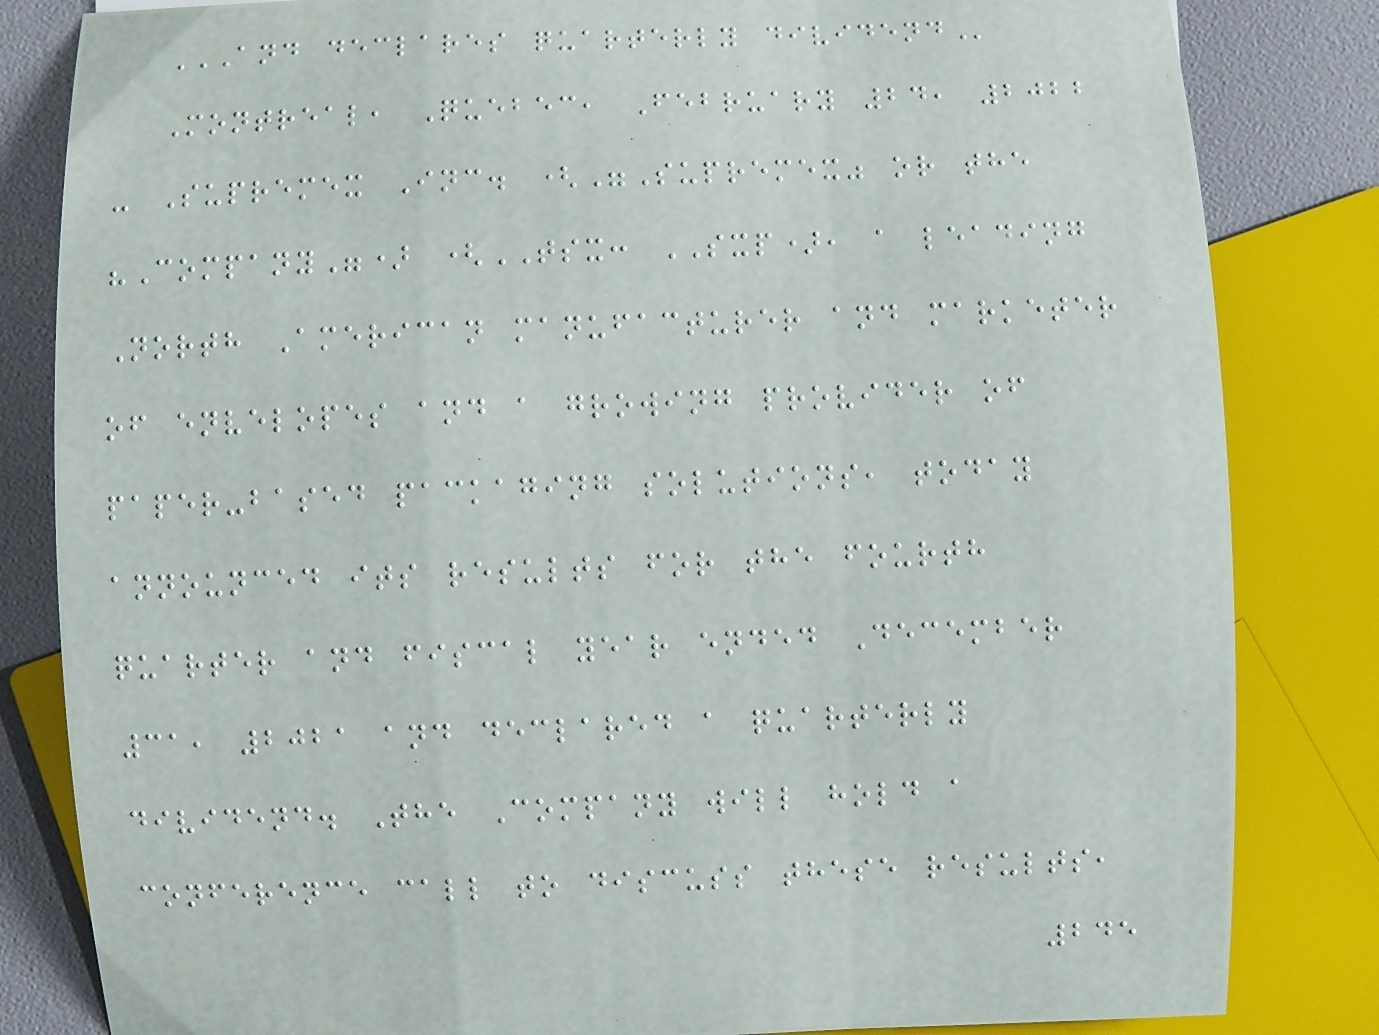AND DECLARES QUARTERLY DIVIDEND
Montreal, Quebec, February 24, 2022
- Supremex Inc. ("Supremex" or the
"Company") (TSX: SXP), a leading
North American manufacturer and marketer
of envelopes and a growing provider of
paper-based packaging solutions, today
announced its results for the fourth
quarter and fiscal year ended December
31, 2021 and declared a quarterly
dividend. The Company will hold a
conference call to discuss these results,
245
